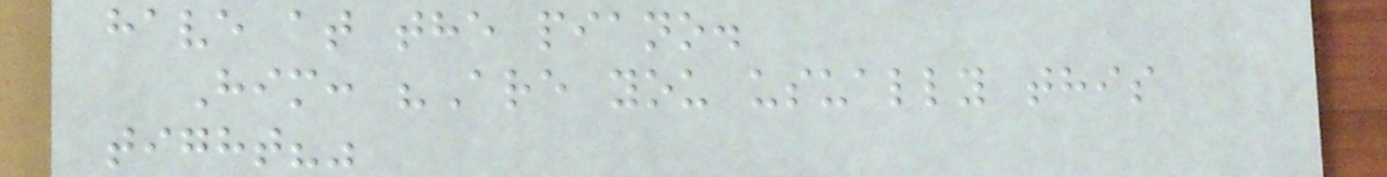have at the piano.
Him: "Are you usually this
tight?"
